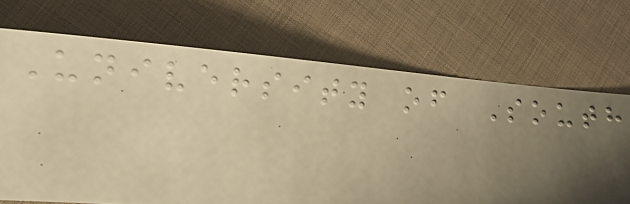University of South
